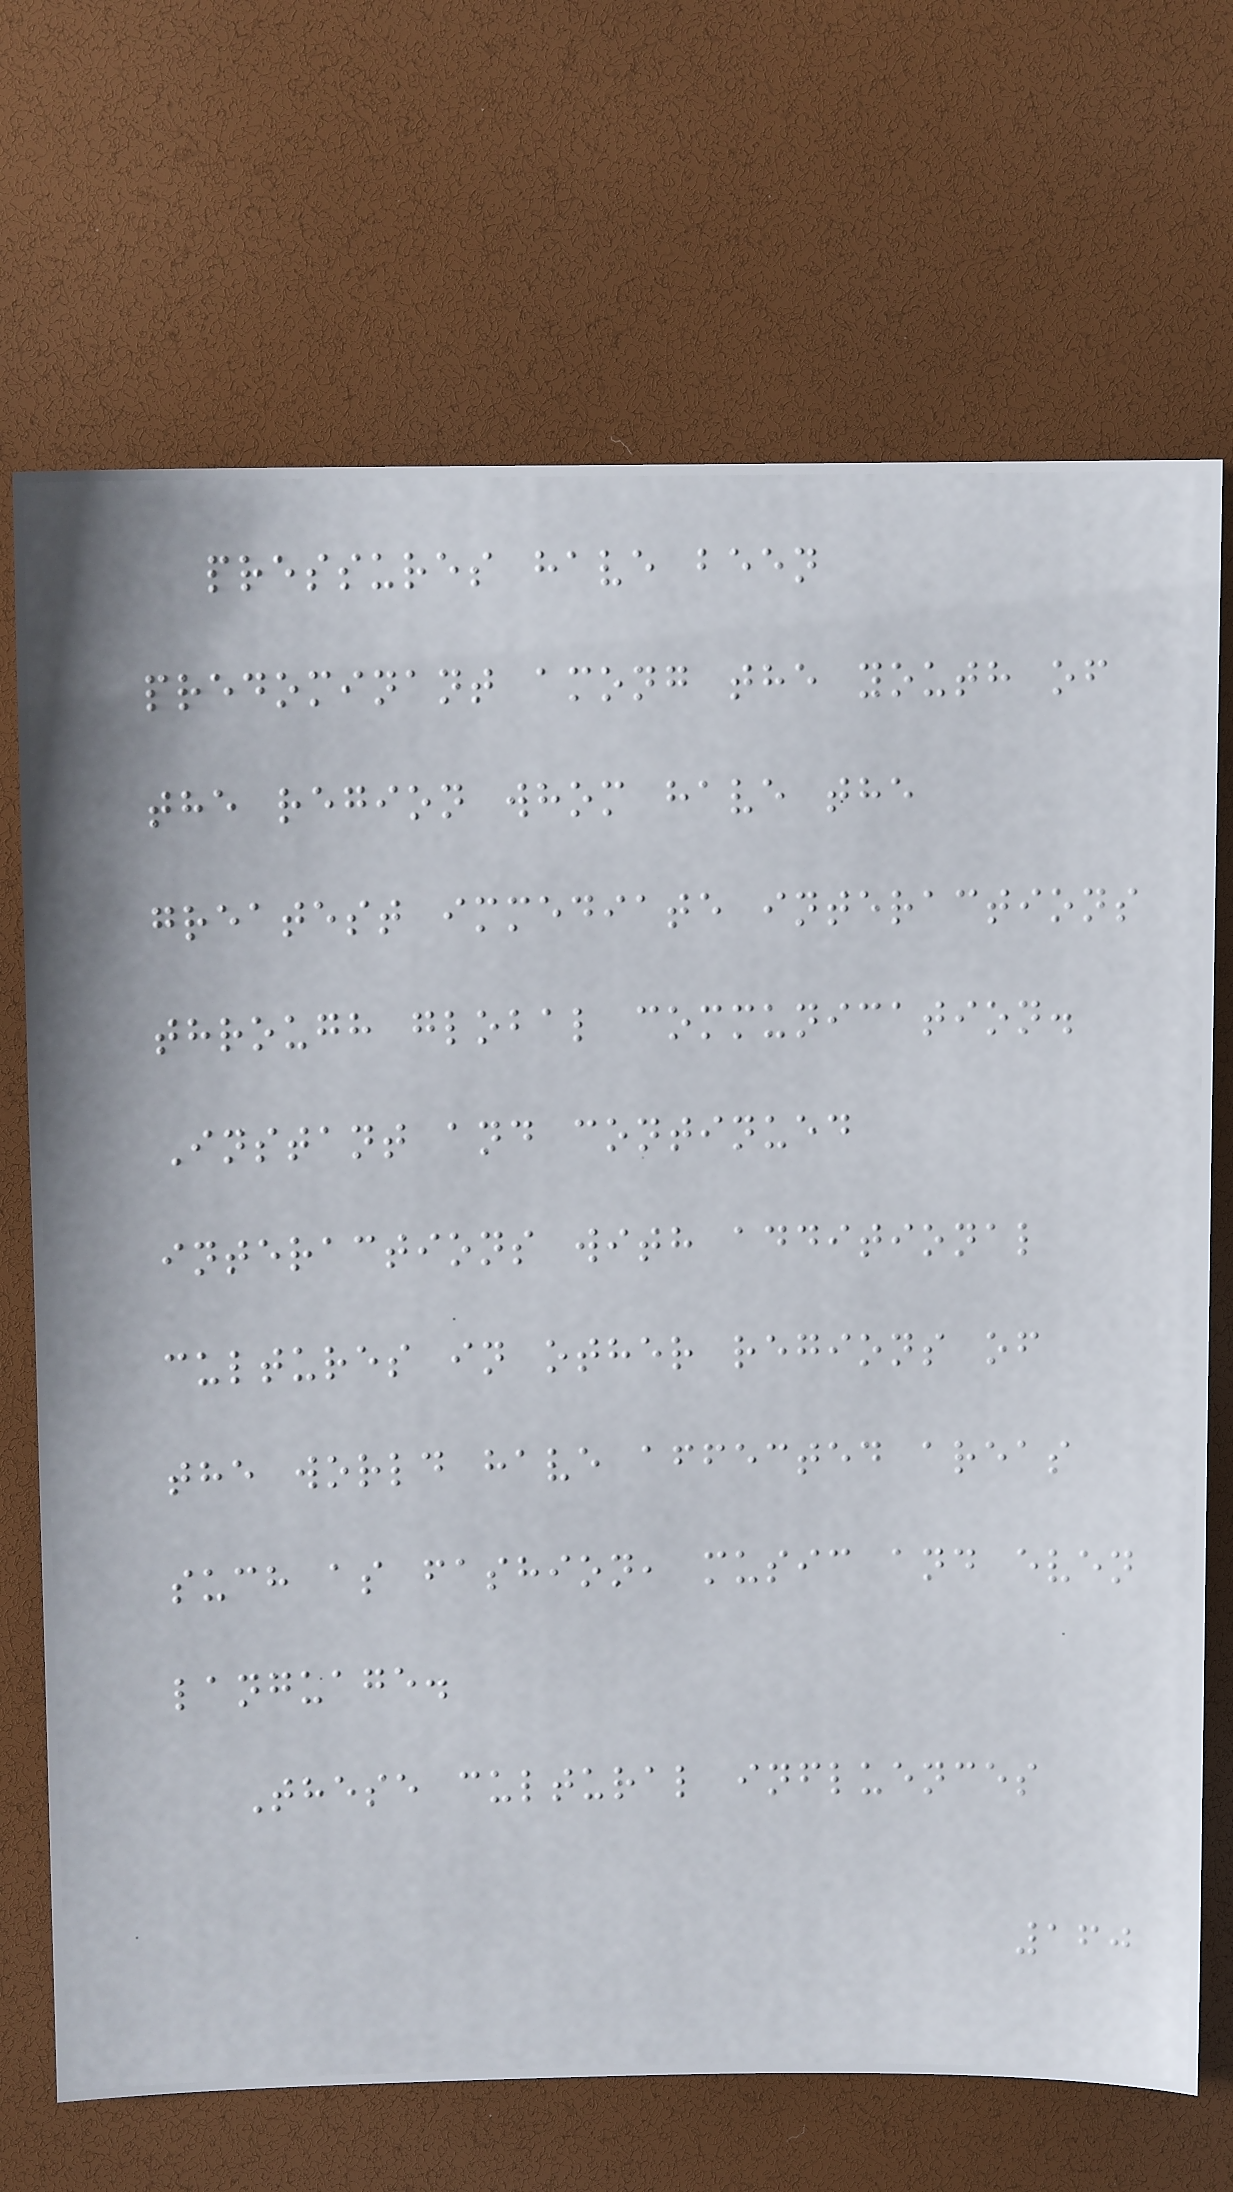pressures have been
predominant among the youth of
the region whom have the
greatest immediate interactions
through global communication.
Instant and continued
interactions with additional
cultures in other regions of
the world have affected areas
such as fashion, music and even
language.
These cultural influences
160
